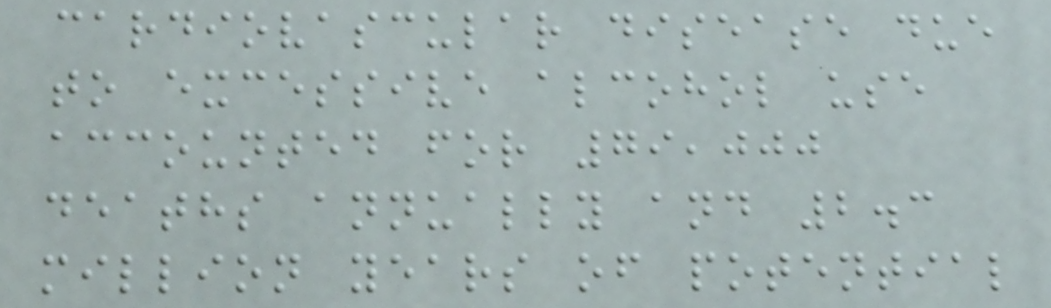cardiovascular disease due
to excessive alcohol use
accounted for 79,000
deaths annually and 2.3
million years of potential
